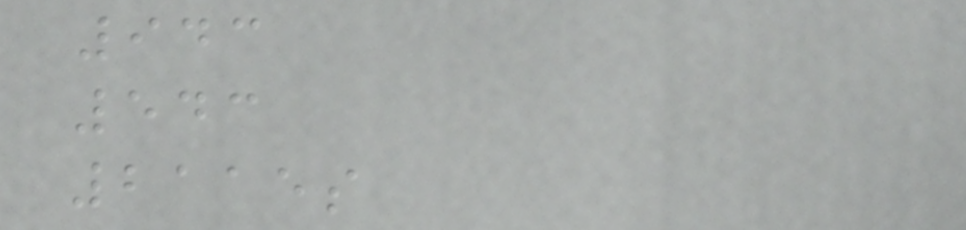943
543
2115s
